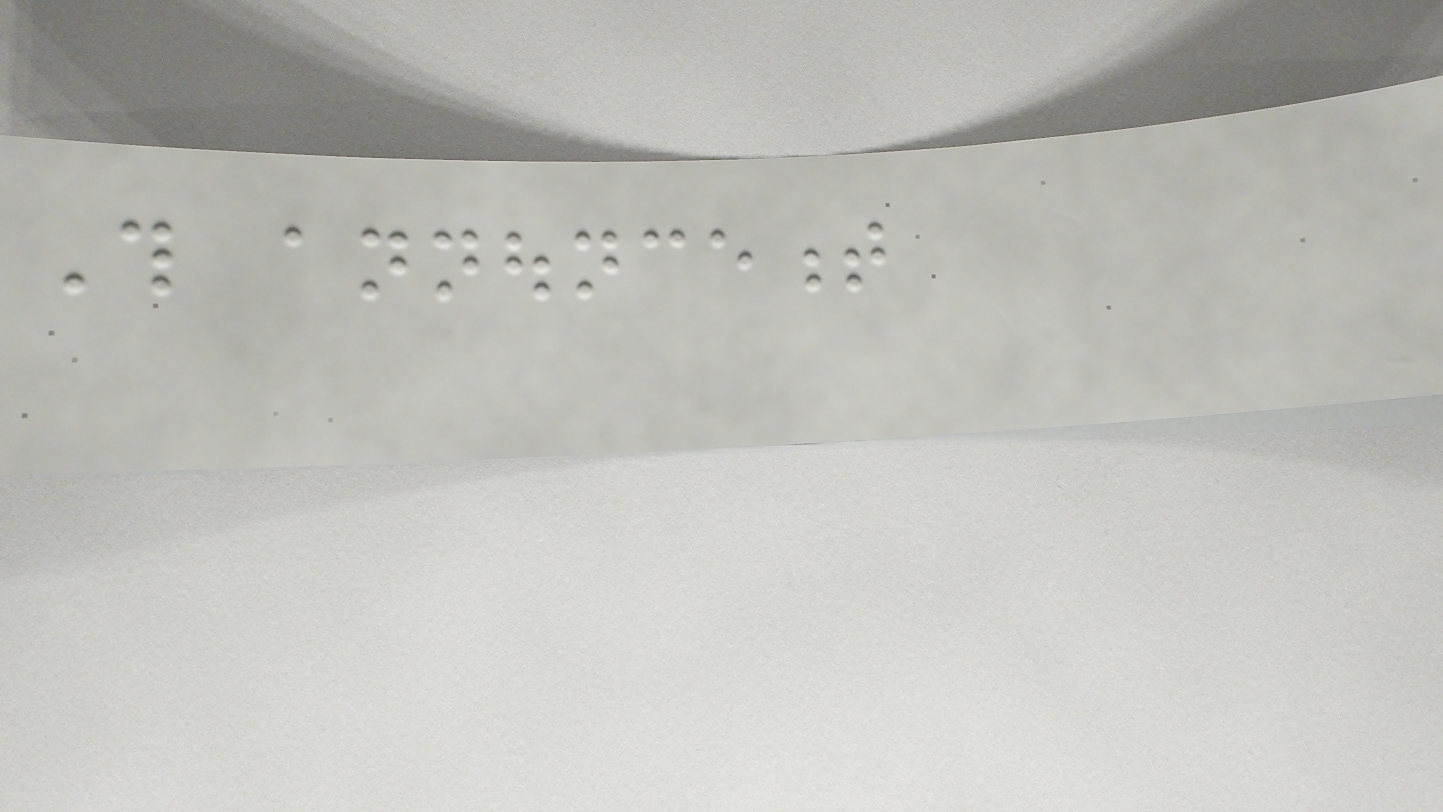This announcement
